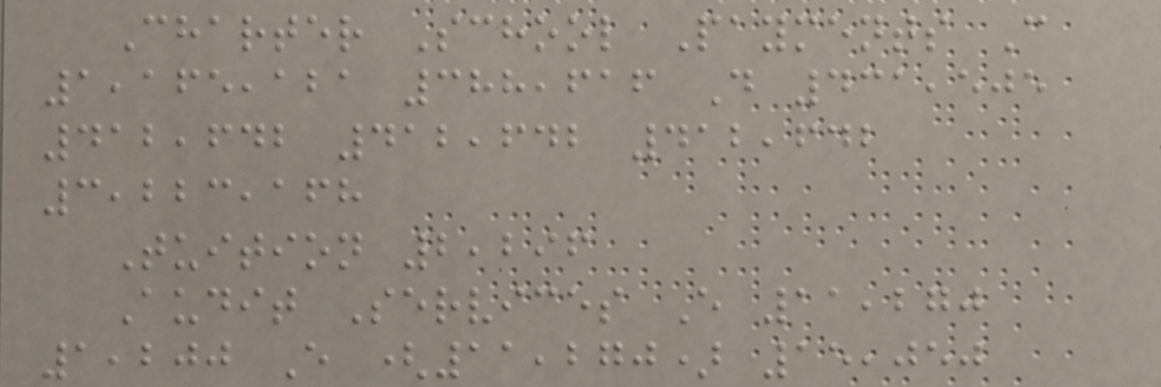Charter School Payments C
1,165,121 388,616 D 431,505
412,642 412,642 412,642
3,223,168
Tuition 2,296
Audit Services E 11,270
1,200 E (11,270) 15,050
